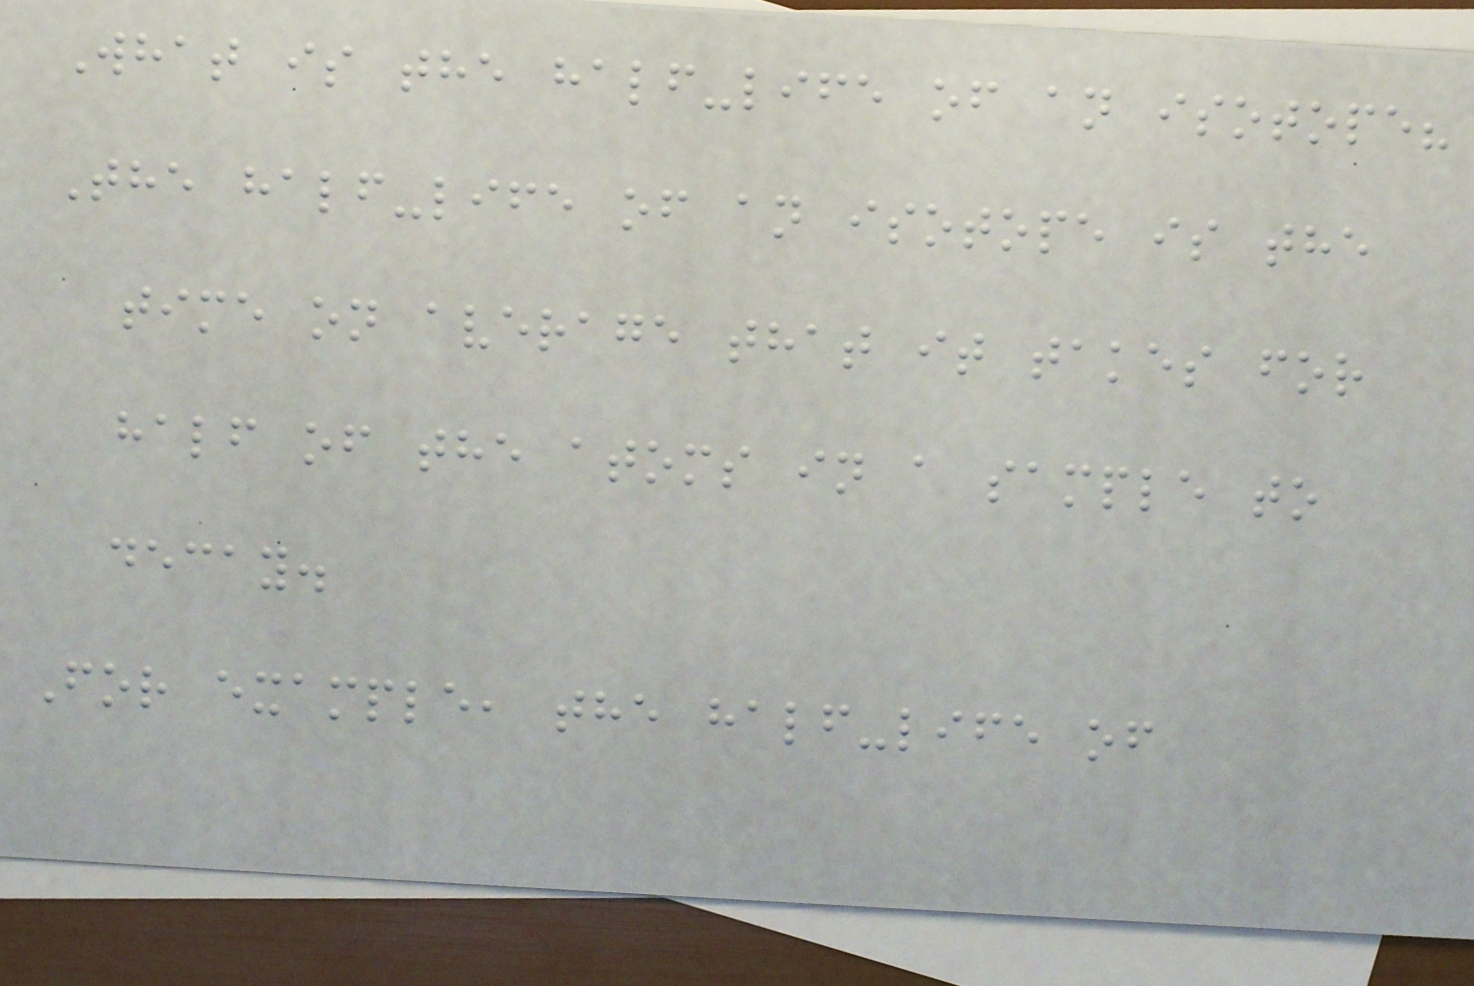What is the half-life of an isotope?
The half-life of an isotope is the
time on average that it takes for
half of the atoms in a sample to
decay.
For example, the half-life of
